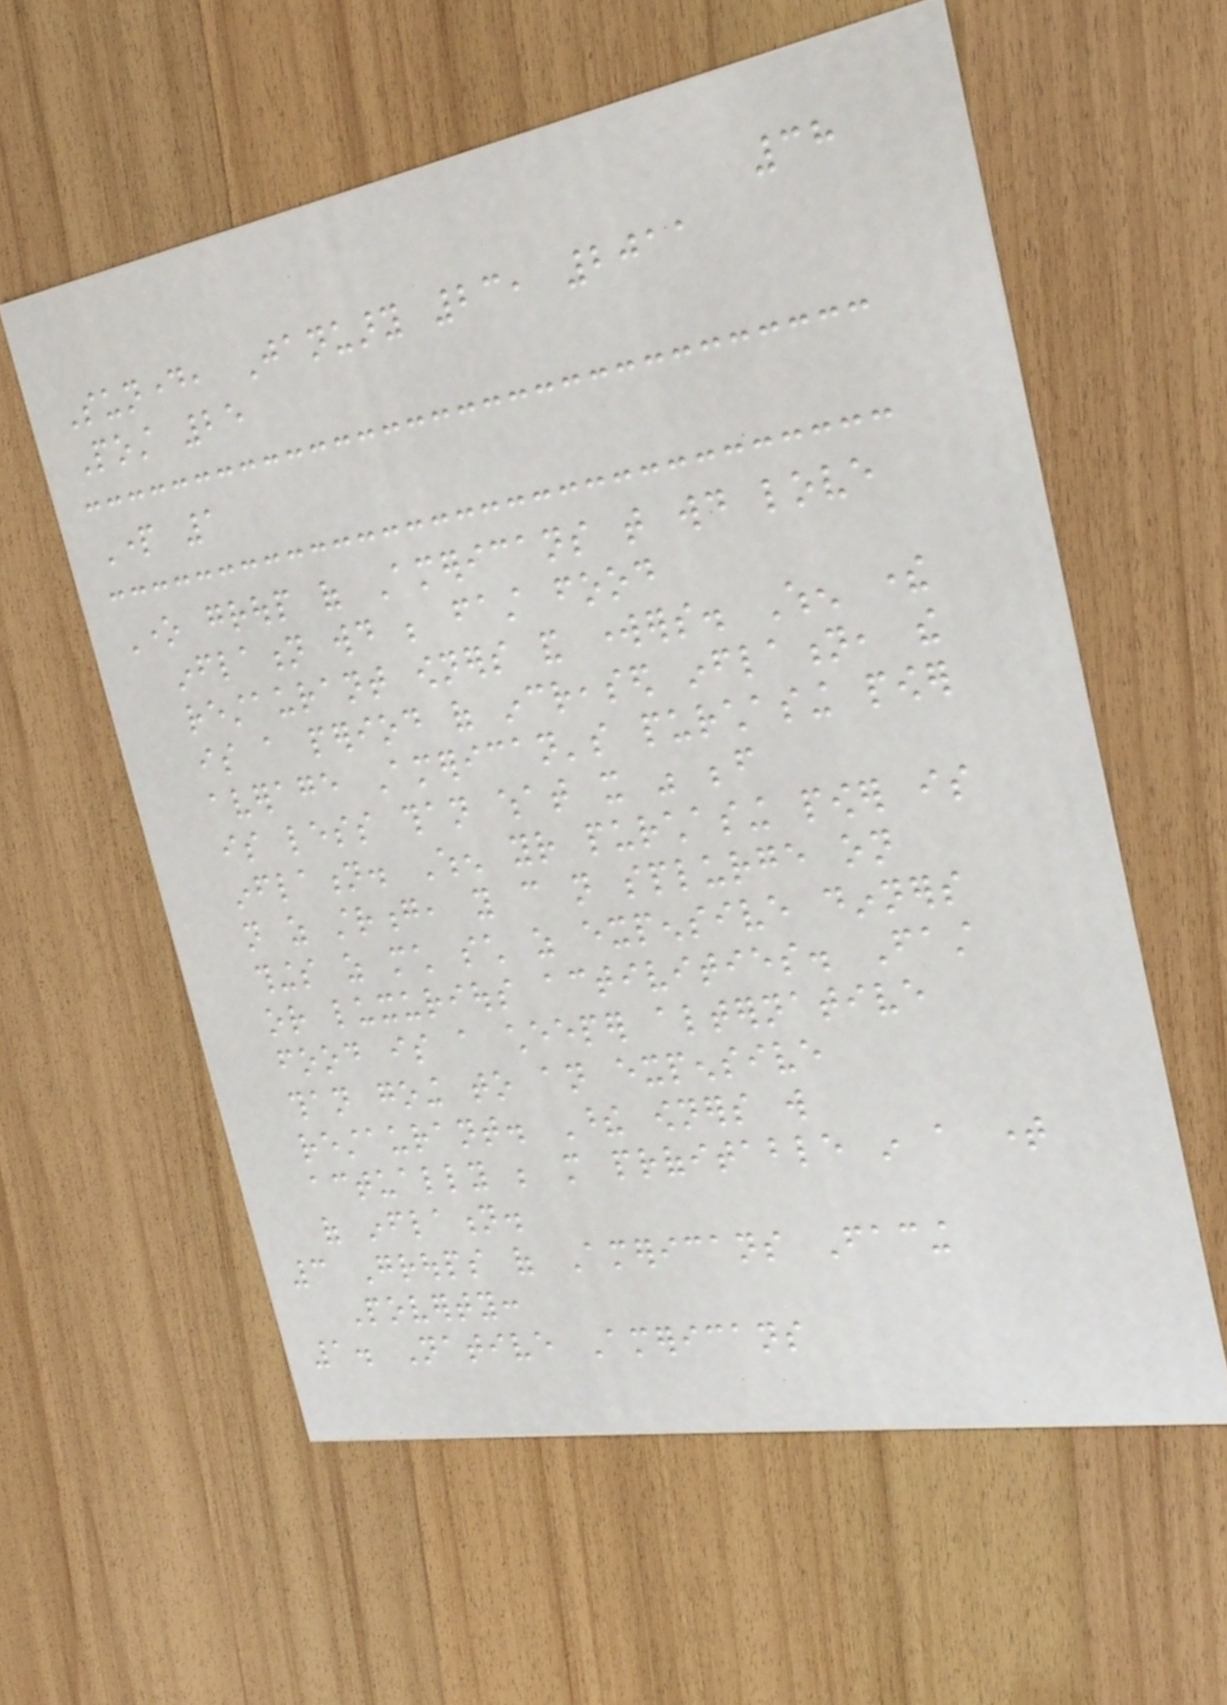38
Sunday, January 23, 2011
Post 25
Part 1
One group of Americans that would love
inflation would be fast food
restaurant owners and workers. When there
is a period of increased inflation, the
average American's purchasing power
is less than what it was before
inflation. When your purchasing power is
not as strong, you can not splurge on
things as much such as expensive dinners
or luxurious activities. Fast
food is a cheeper alternative
than going to an expensive
restaurant. These owners will
actually be more profitable in a time
of inflation.
3 Groups of Americans Facing
Poverty:
1. Native Americans
